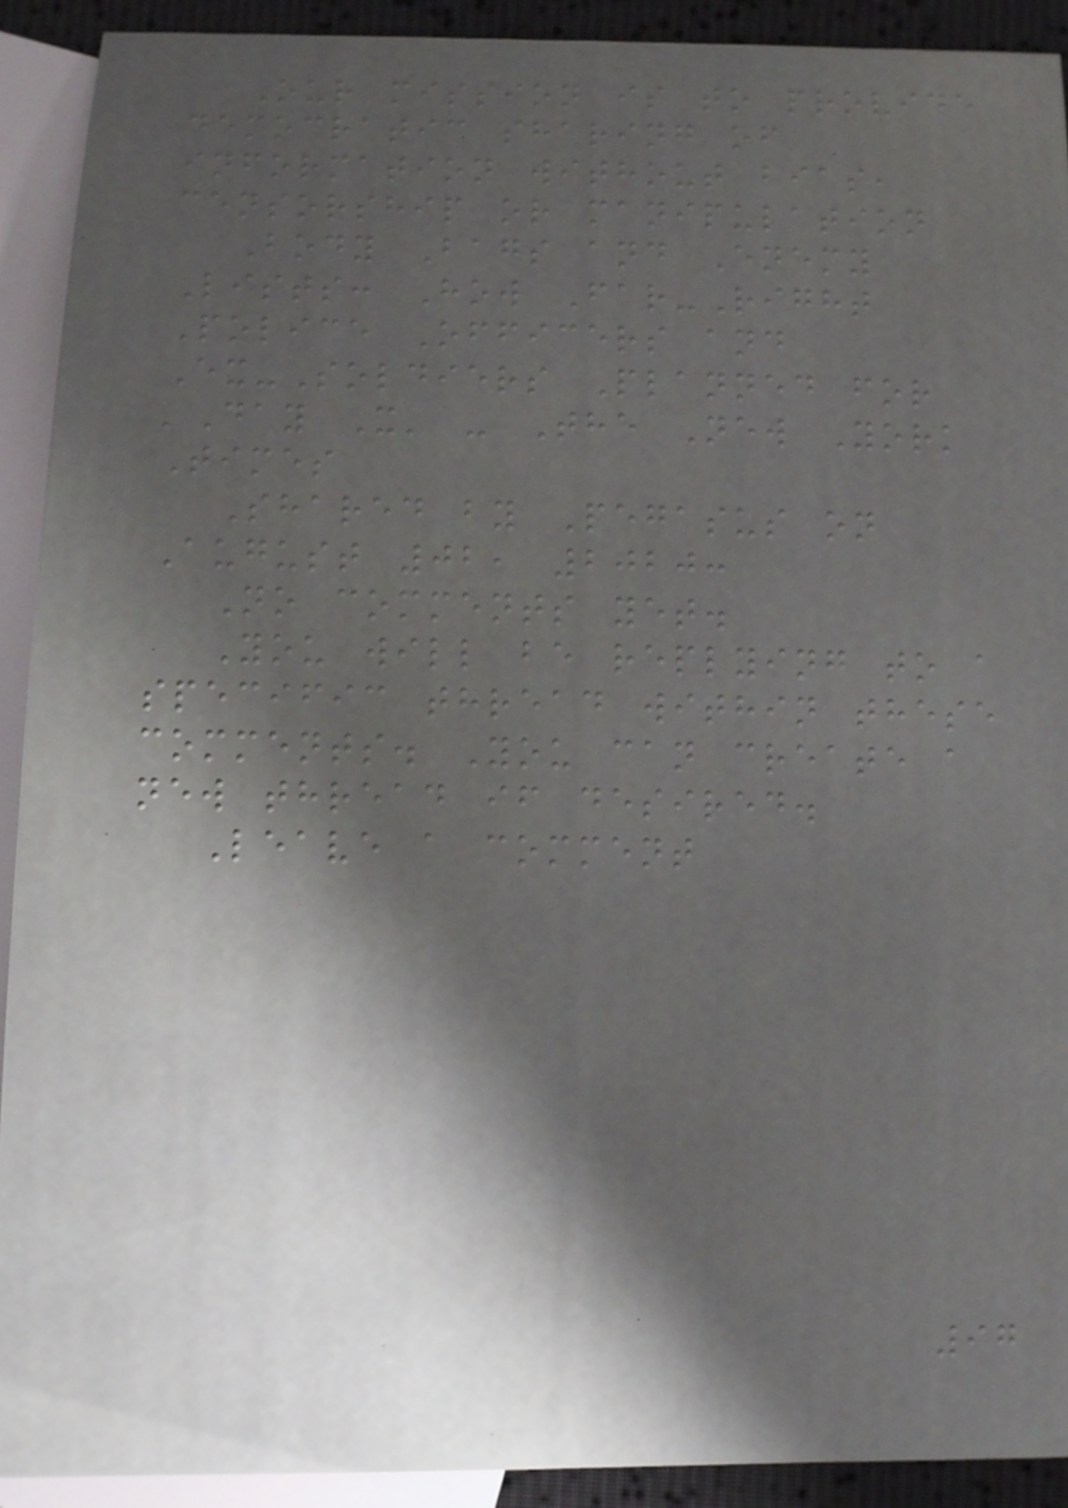Our mission is to provide
democratic sharing of
information without bias,
censorship or manipulation
Body Bags and Enemy
Lists: How Far-Right
Police Officers and
Ex-Soldiers Planned for
'Day X' - The New York
Times
Shared by Pegasus on
August 02, 2020:
No comments yet.
You will be replying to a
specific thread within these
comments. You can create a
new thread if desired.
Leave a comment
97
